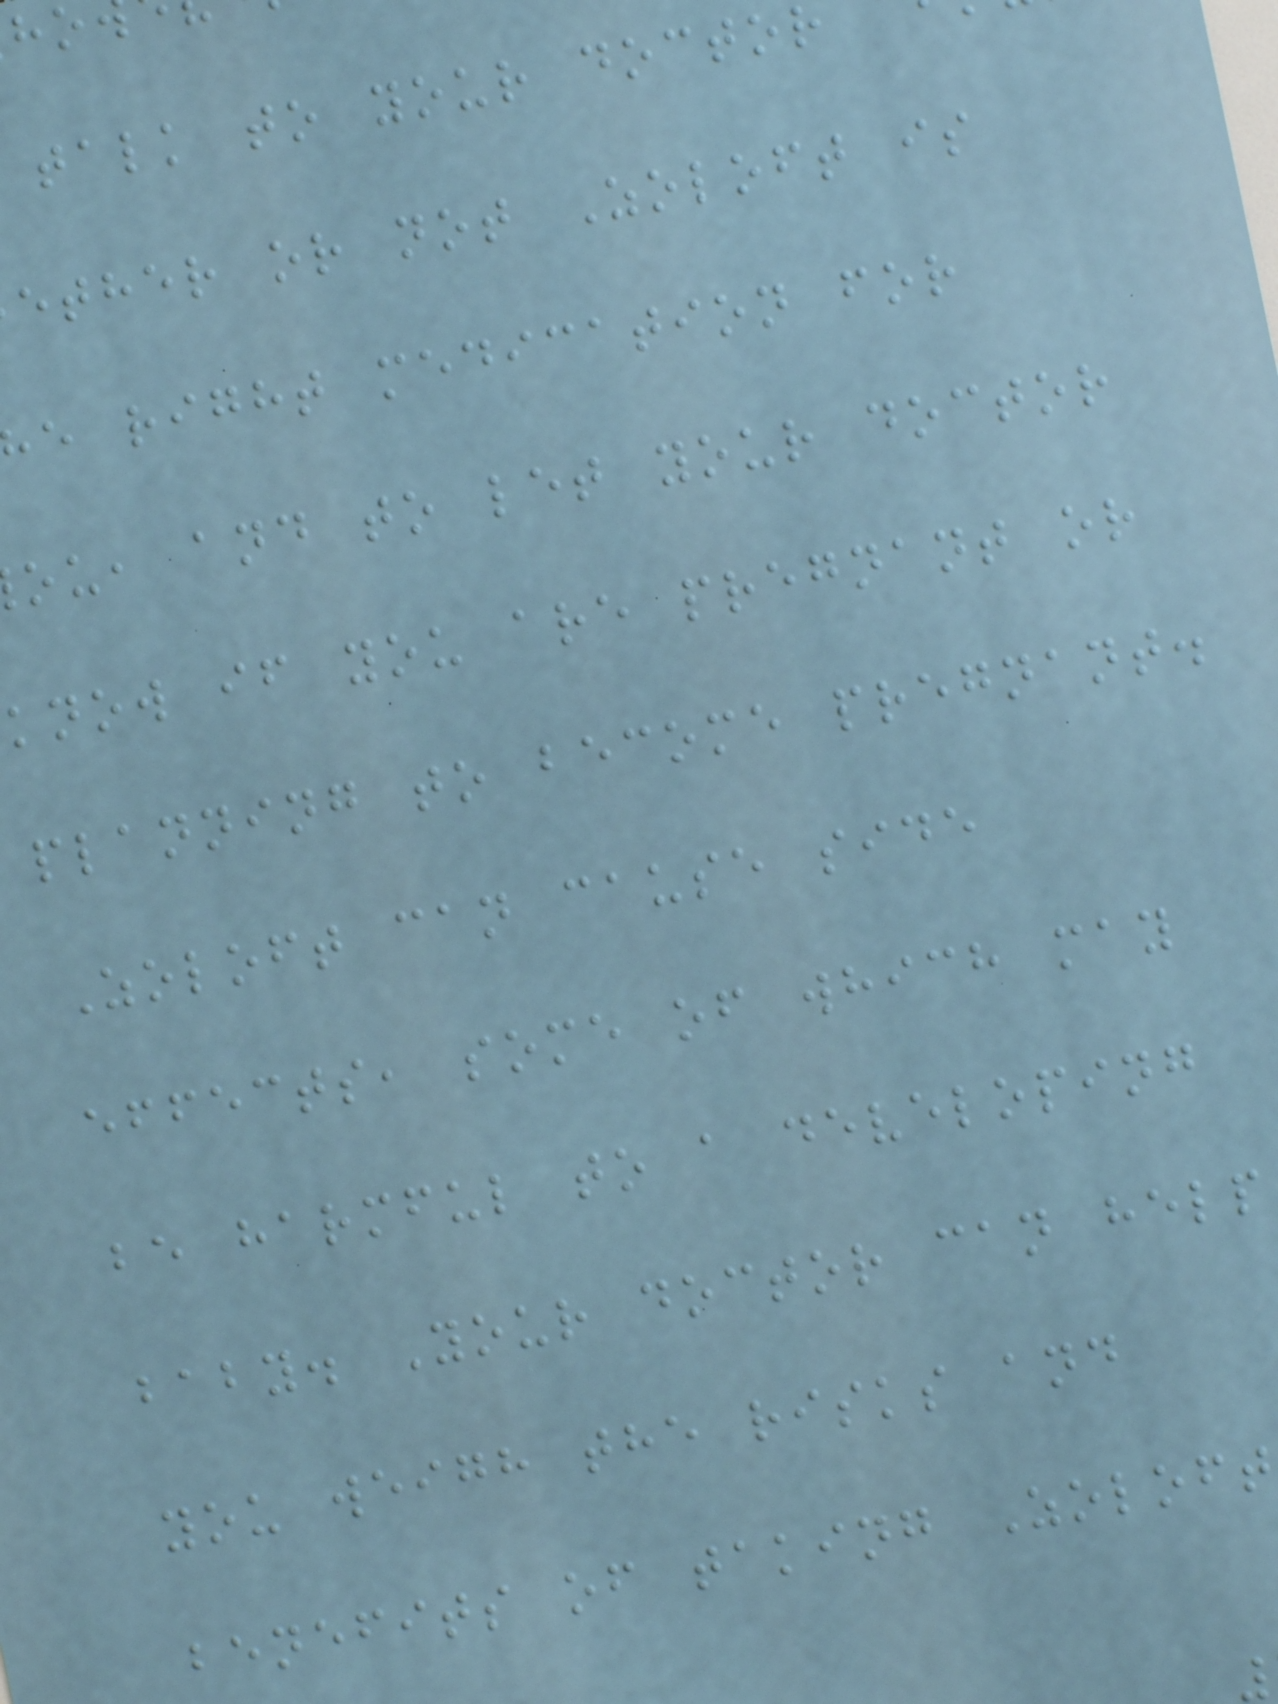talk to your doctor
ether or not Zoloft is
e right medication for
ou, and to let your doctor
know if you are pregnant or
planning to become pregnant.
Zoloft can cause side
effects, some of which may
be harmful to a developing
baby. Your doctor can help
you weigh the risks and
benefits of taking Zoloft
